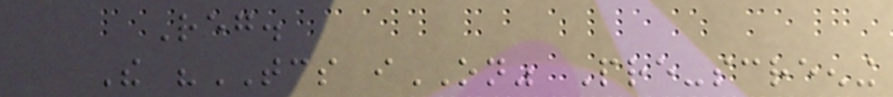Reg.
The "TCS iON" Pre-screening
